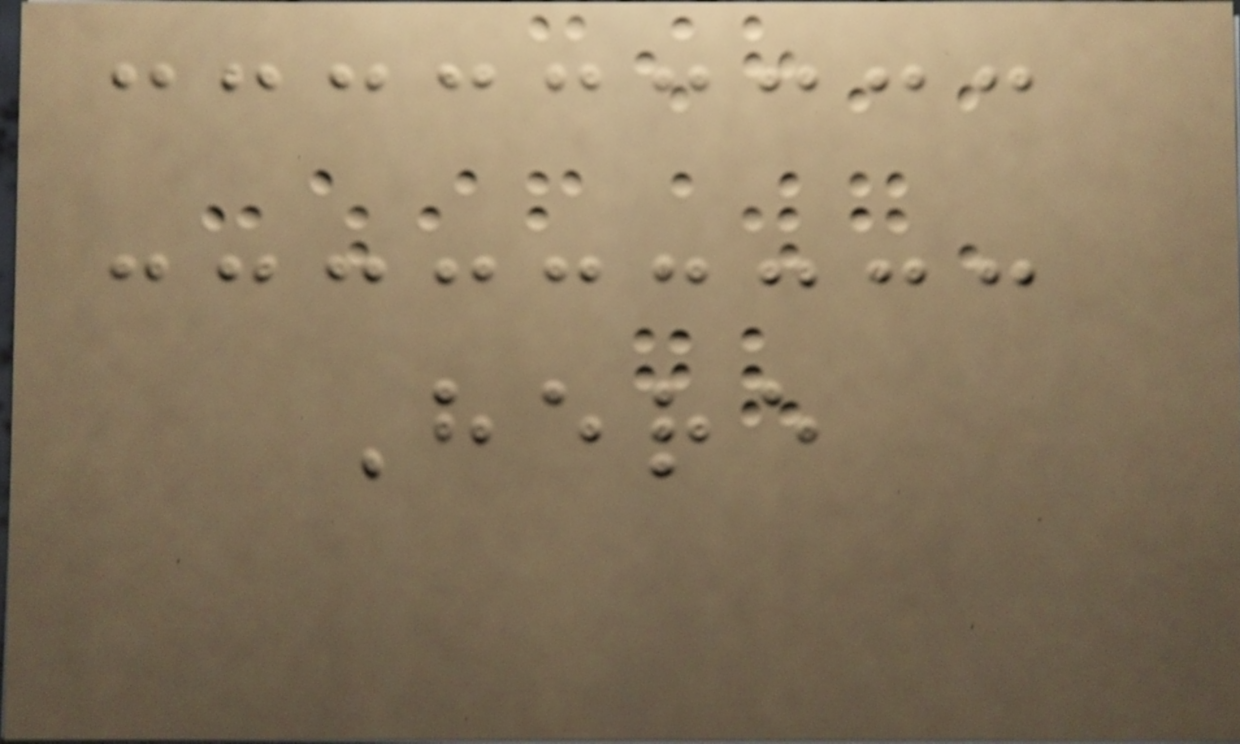Here
